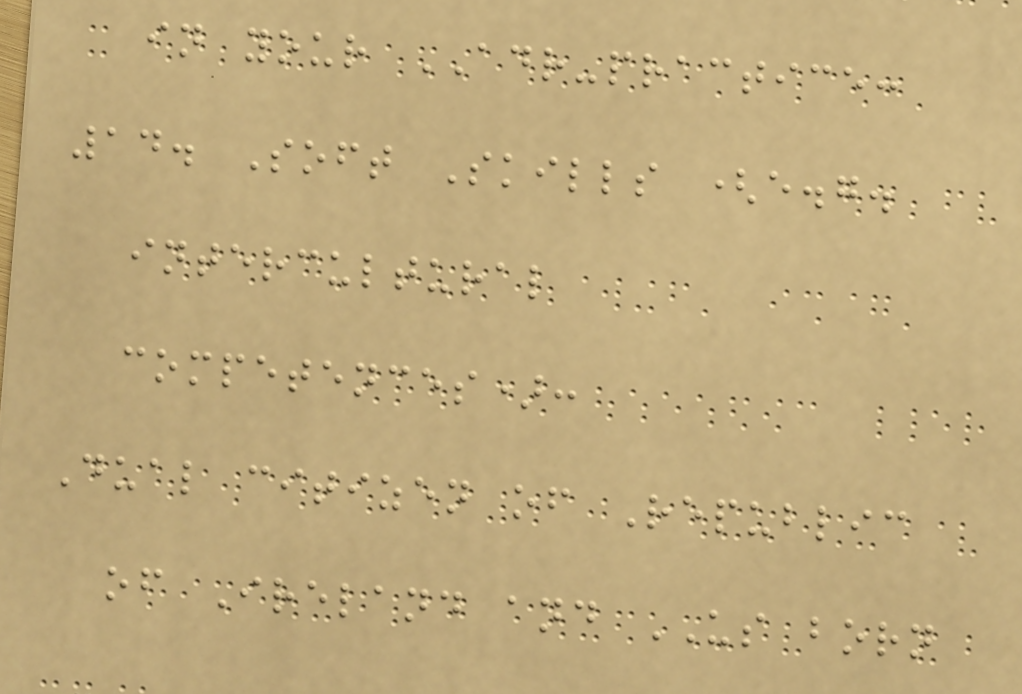in your ADR-practice:
14. Soft Skills (e.g.
intercultural
competences):
Dual citizen of Republic
of Ireland and US born
